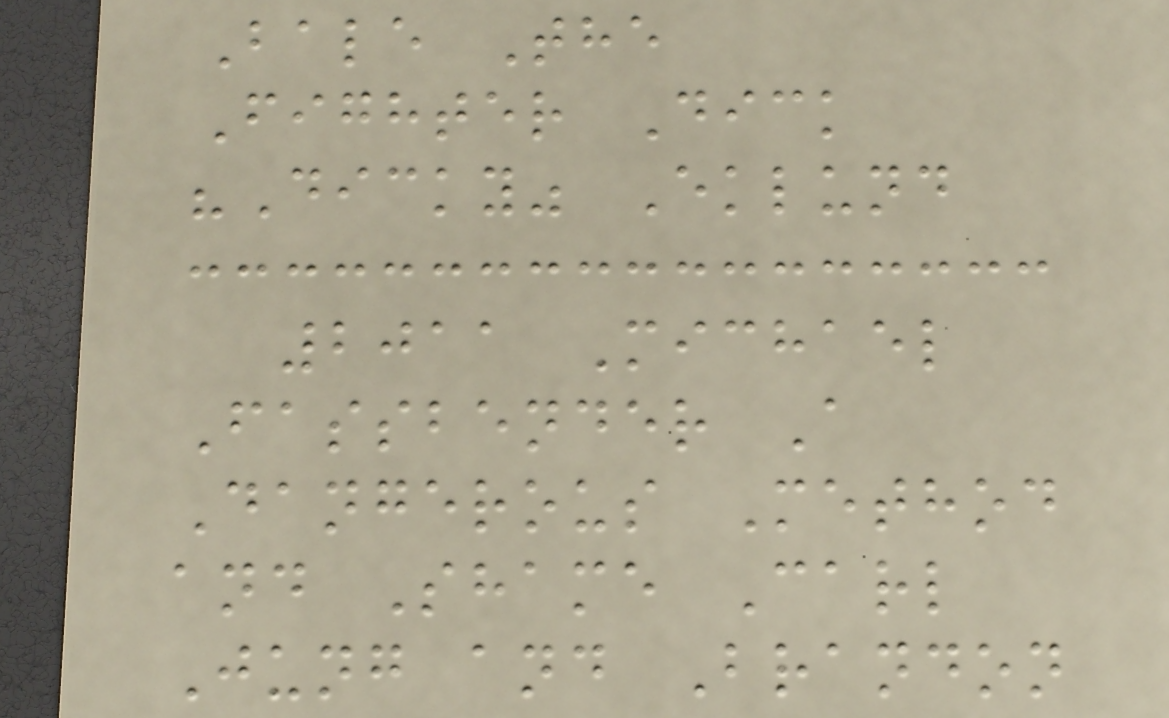Bale The
Fighter Dick
"Dicky" Eklund
2011 Michael
Fassbender A
Dangerous Method
and Shame Carl
Jung and Brandon
